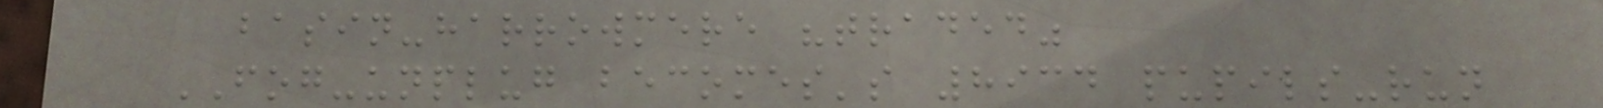basin-harrowmere "traded"
FOG-unplug becomes's 8934 pupils-run
